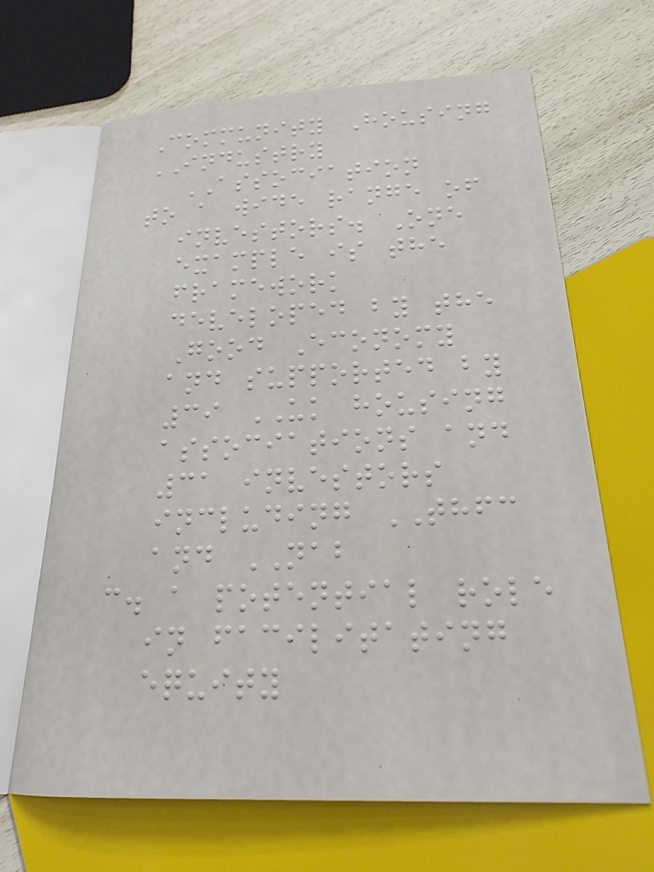Community Housing
INDUSTRY
ASSOCIATION
to a wide range of
investors. One
example is the
framework
developed by the
Good Economy
and supported by
39 UK housing
associations and
31 investors
including THFC
and NAB
c. a potential role
in facilitating
equity
